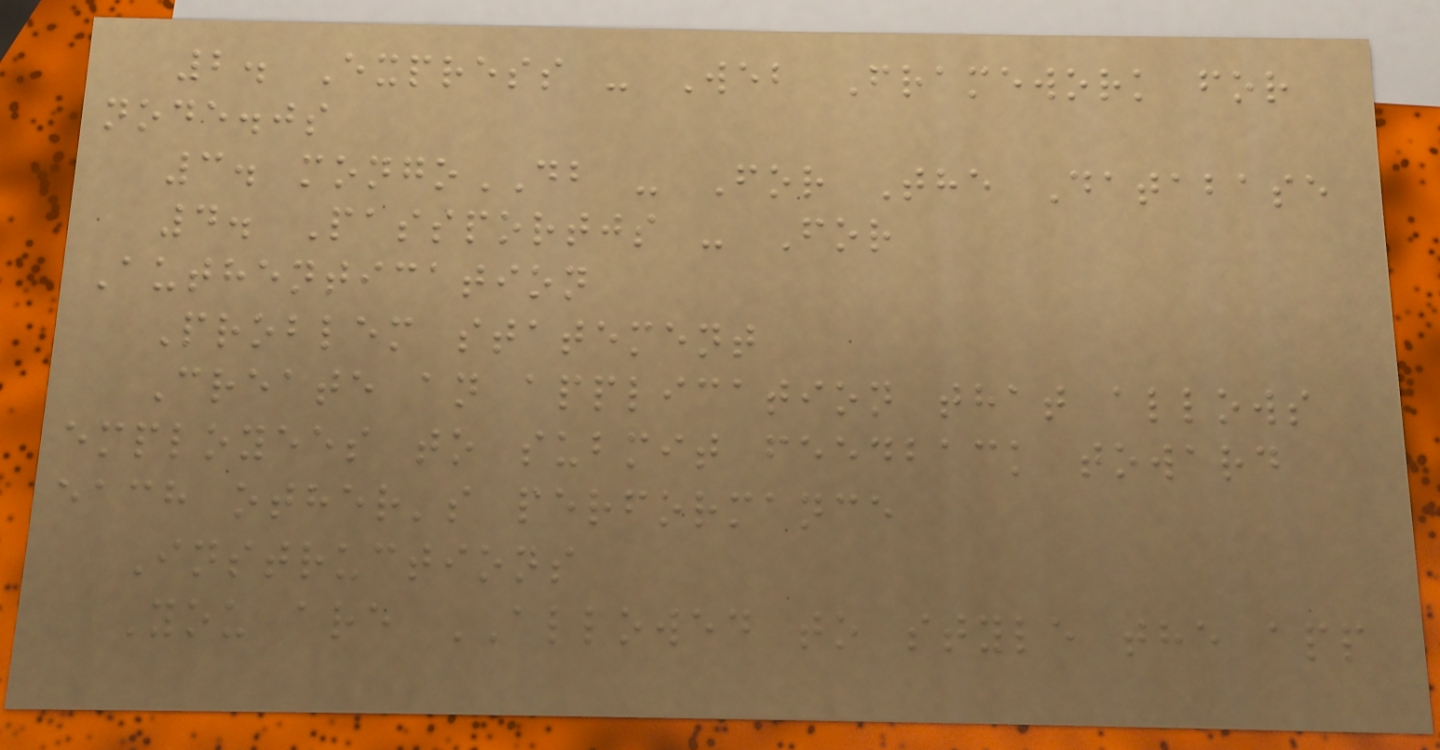2. Express - Web Framework for
node.js
3. mongoDB - For The Database
4. Passportjs - For
Authentication
Problem statement
Create an application that allows
employees to submit feedback toward
each other's performance
Instructions
You are ALLOWED to style the app
